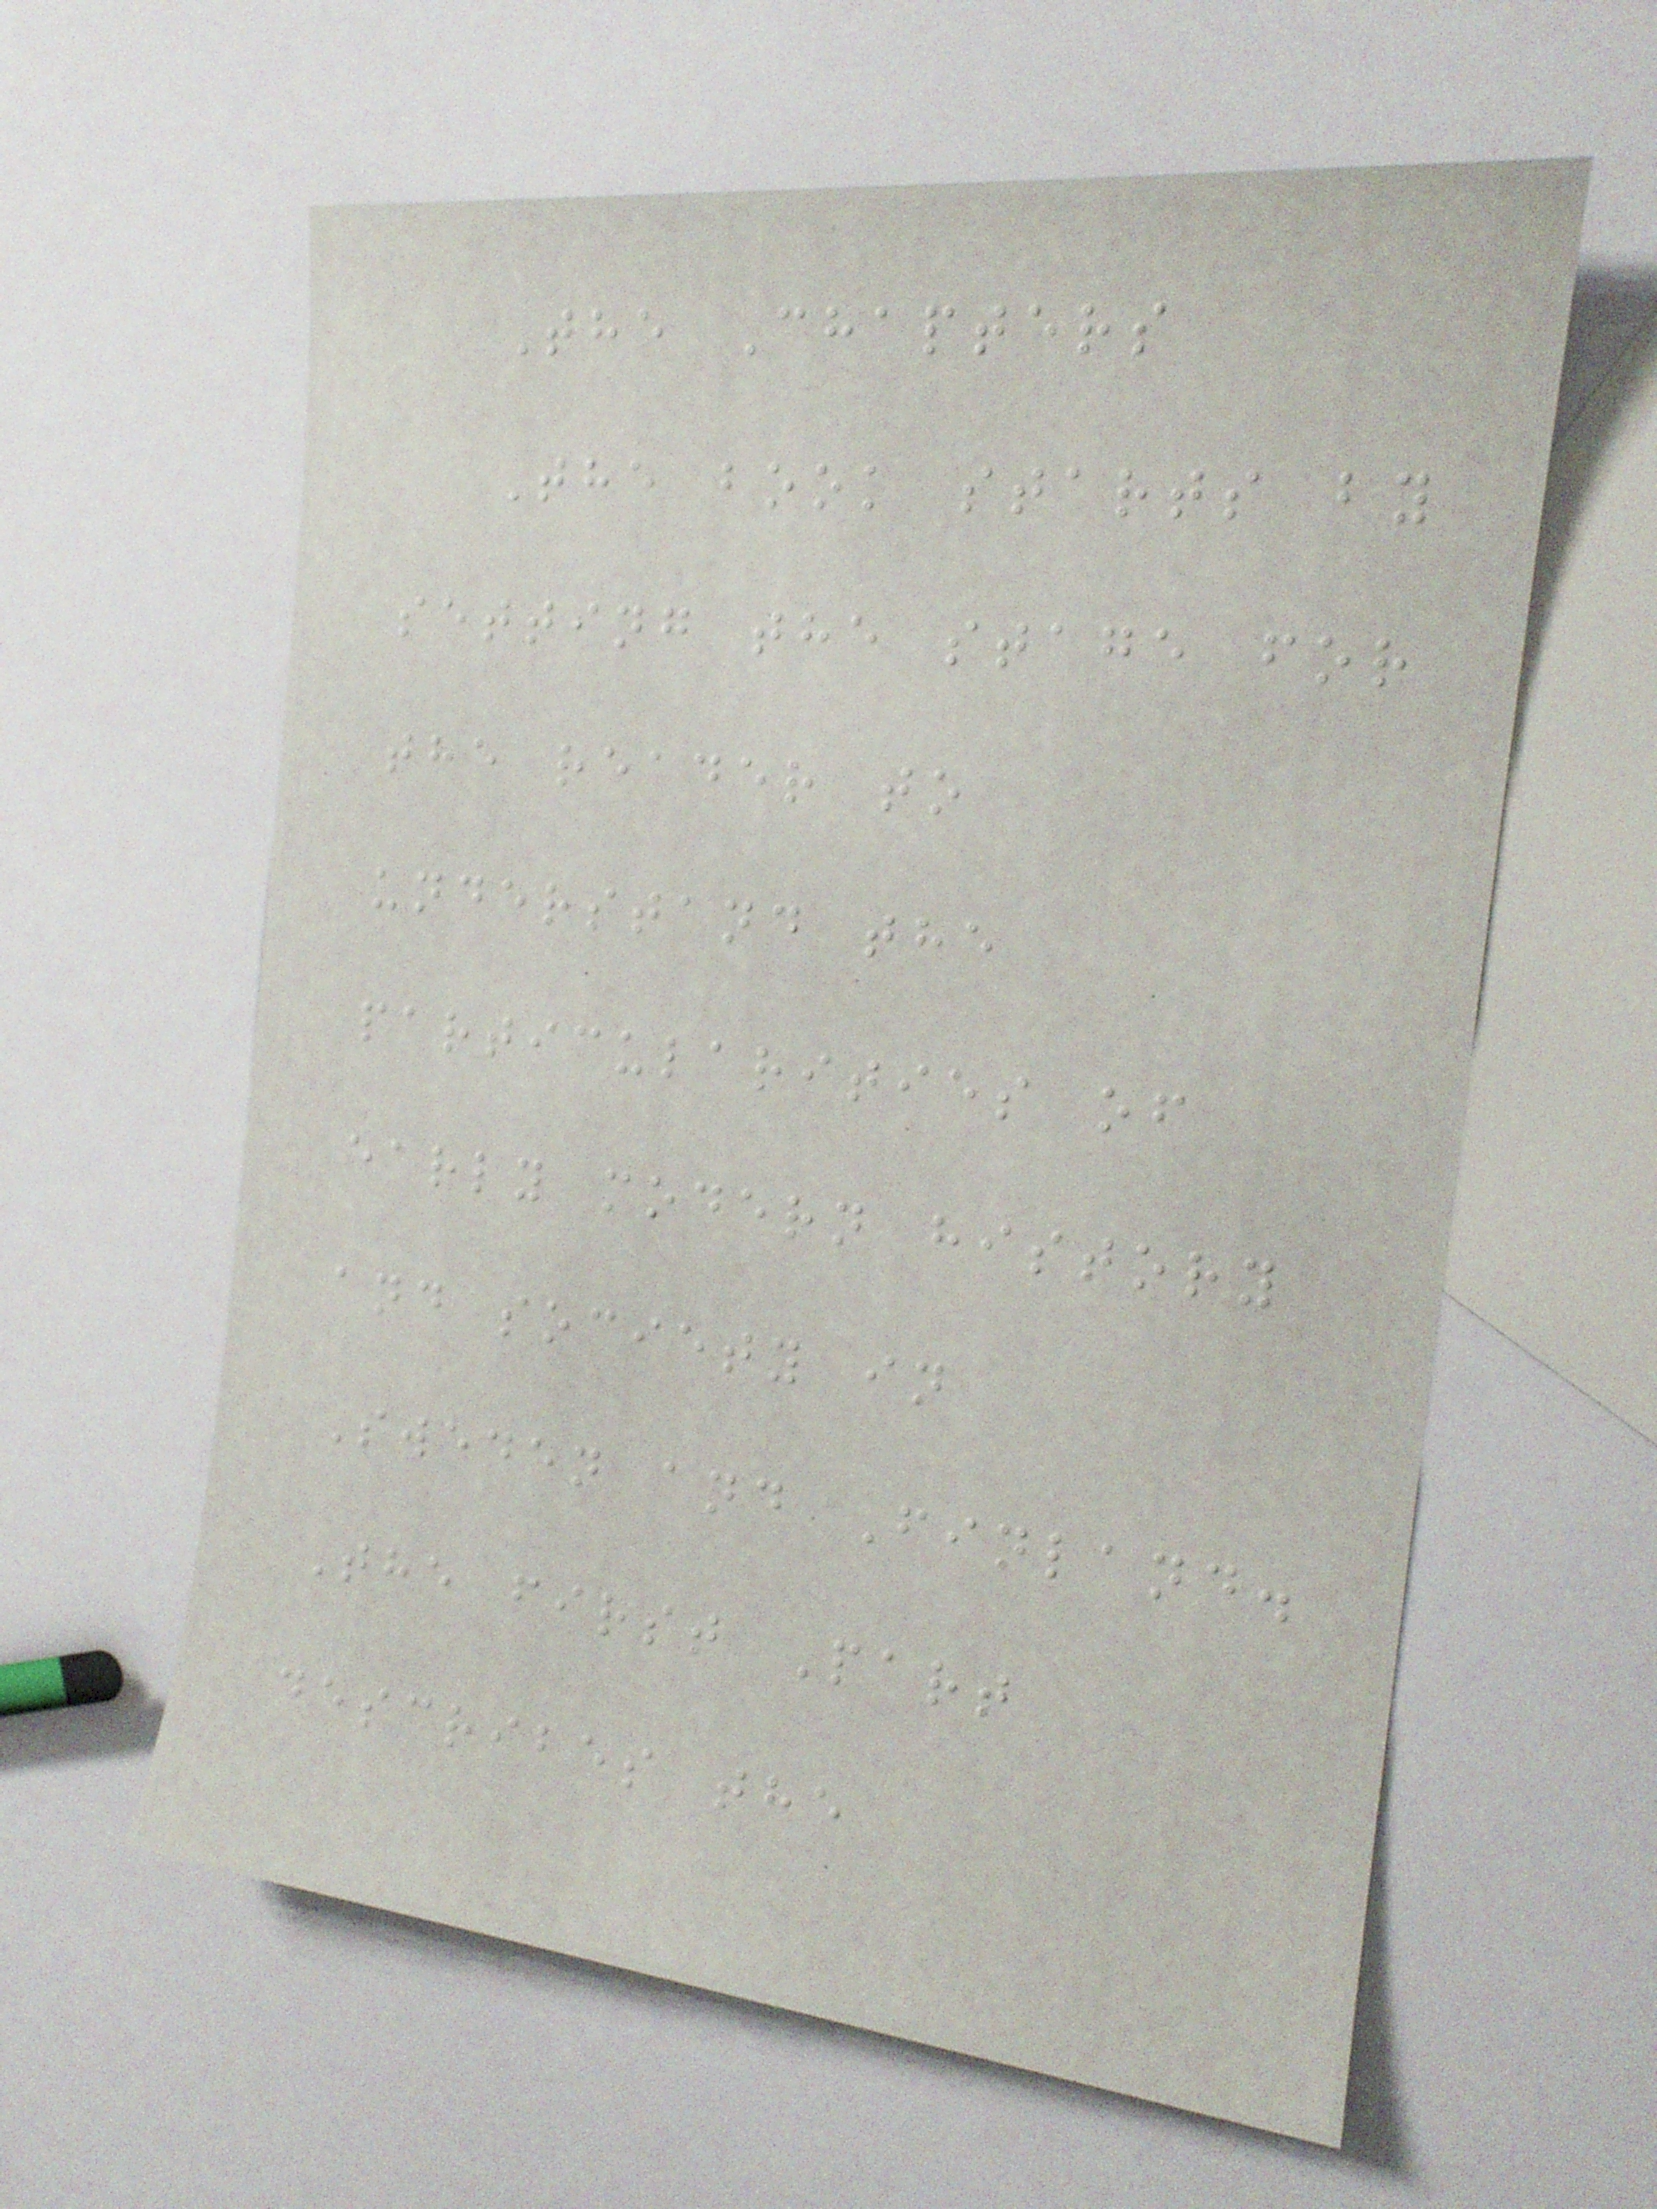The Chapters
The book starts by
setting the stage for
the reader to
understand the
particularities of
early modern history
and society in
Sweden and Finland.
The first Part
describes the
